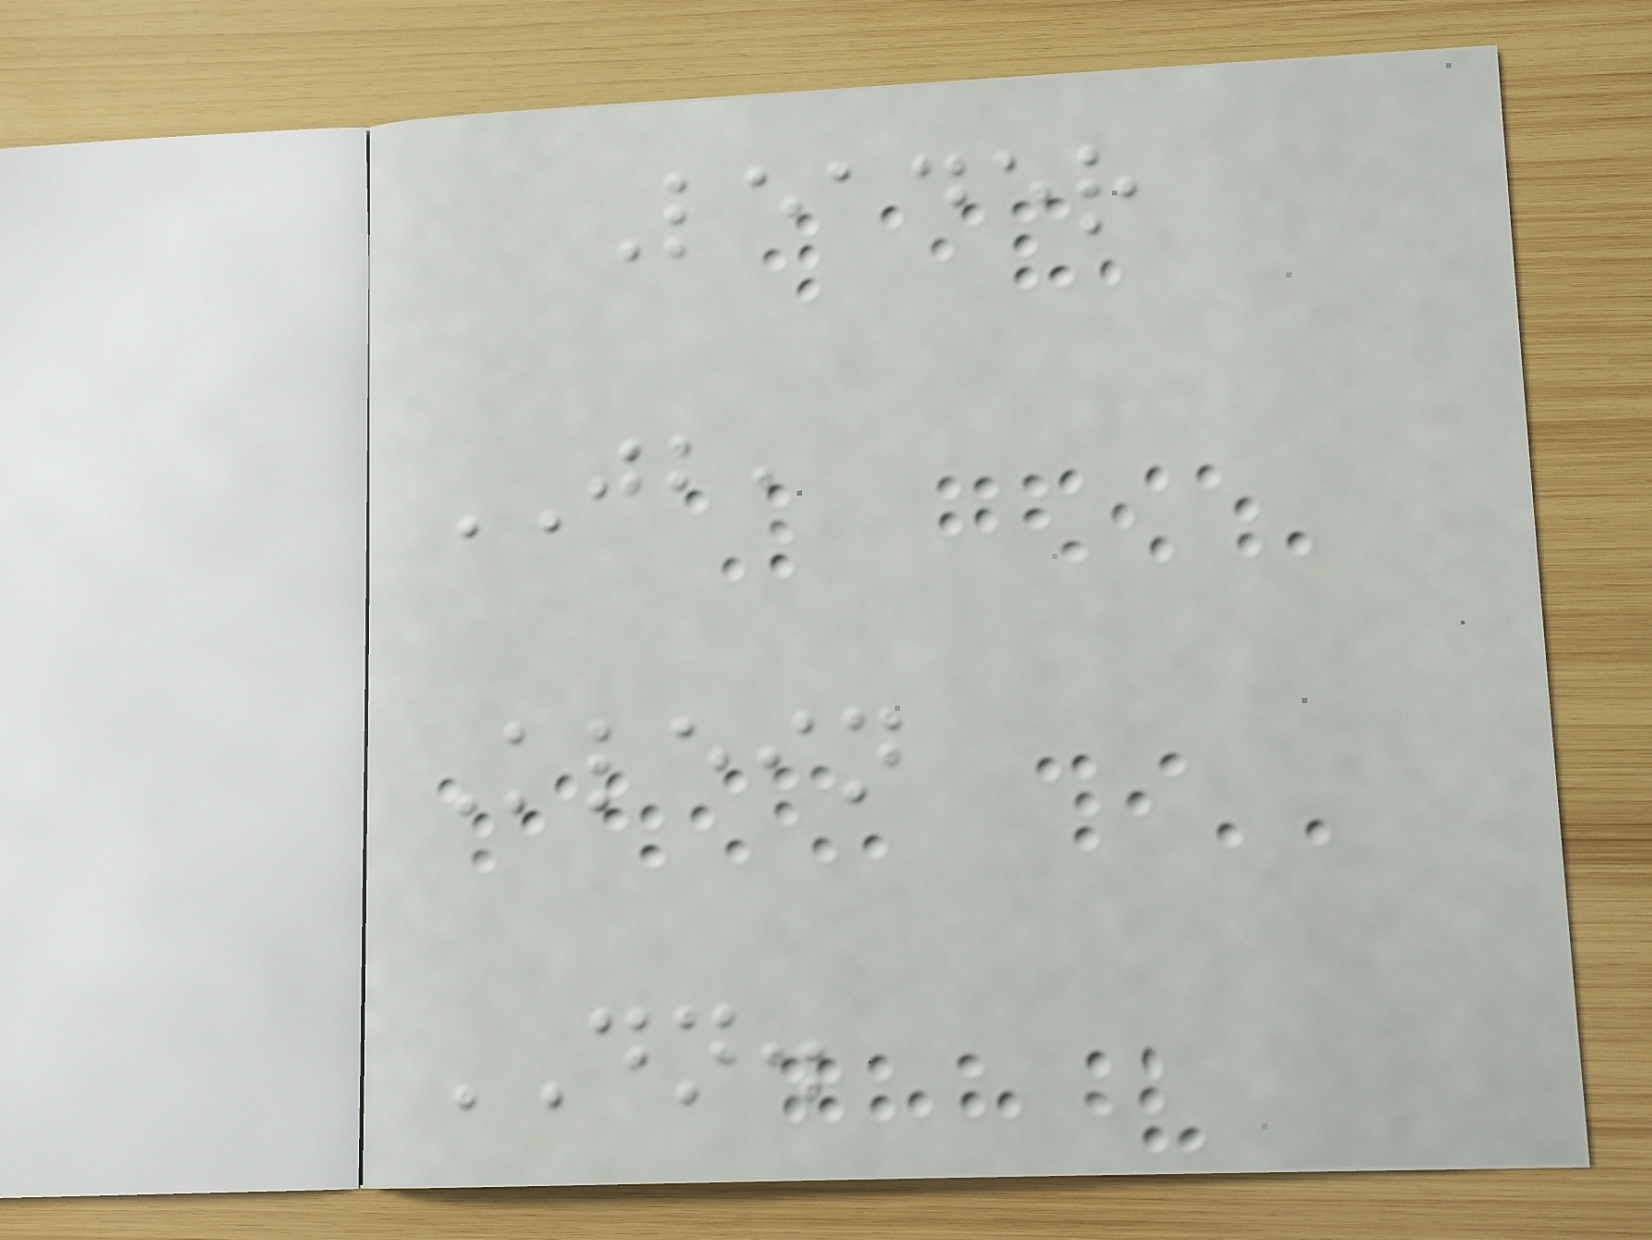Leader
JB,
Klein
DN.
